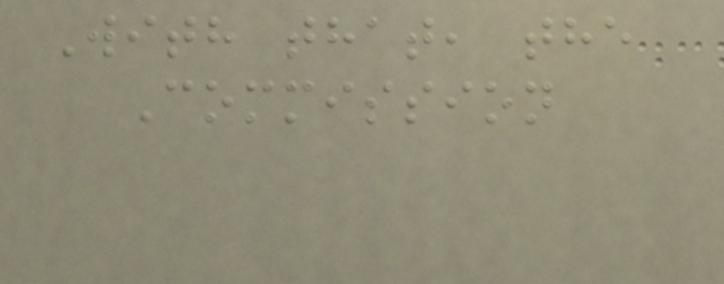With that, the
Commission
